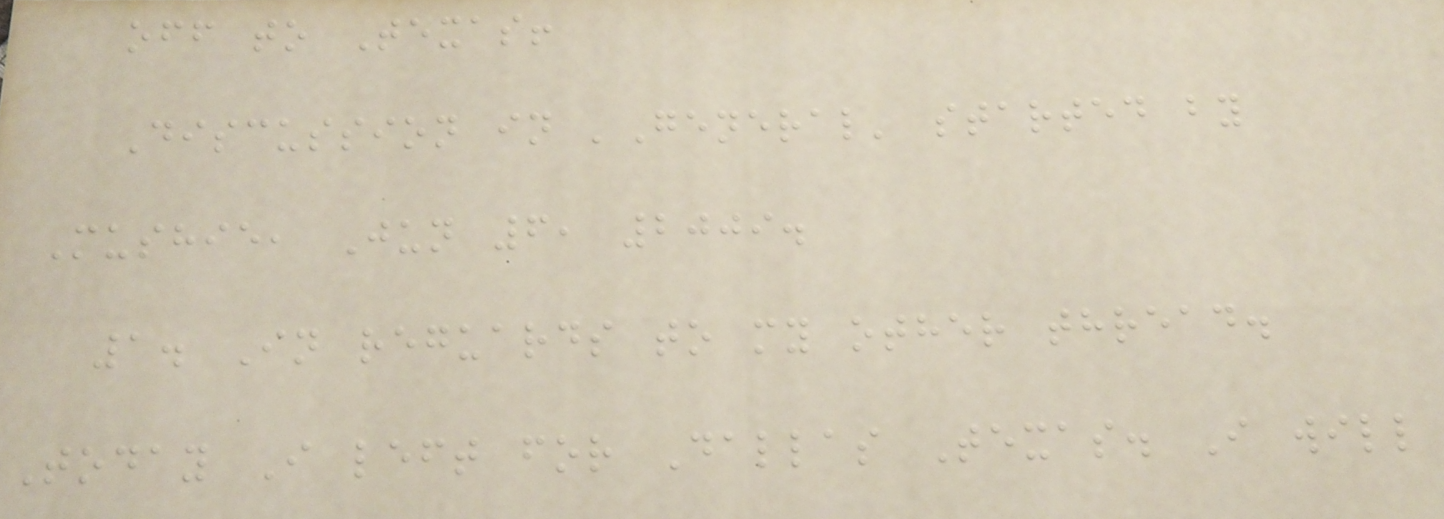off to Texas!
Discussion in 'General' started by
Mushie, Jun 6, 2009.
1. In reguards to my other thread.
Today I left for Dallas Texas. I will
